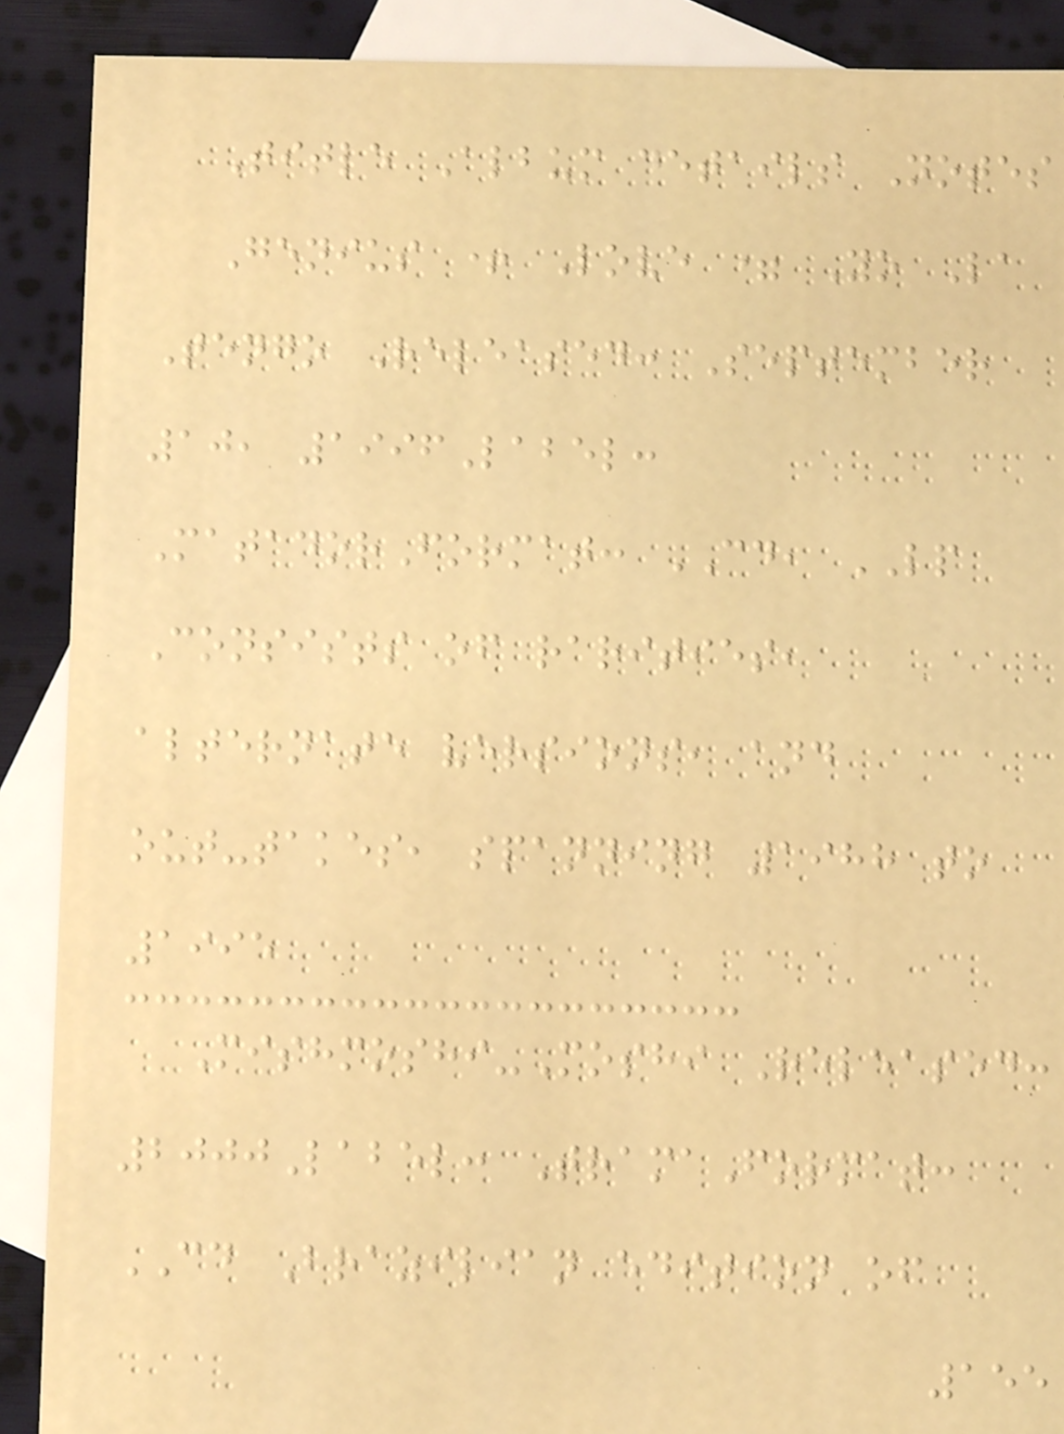Title Album details Notes
Genius + Love = Yo La
Tengo Released: September
10, 1996Label:
MatadorFormat: CD, LP
Consists of rarities,
alternate versions, and
out-takes, spanning 1988 to
1995
Mishmoshi-Moshi Released:
2000Label: TramaFormat:
CD Brazilian edition of
155
